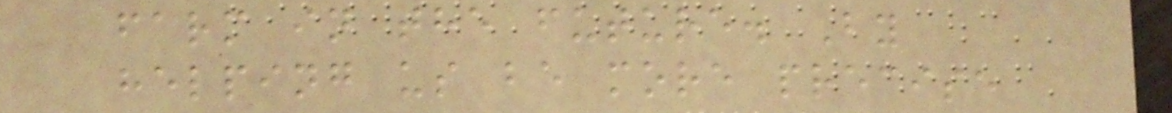farm in the future. By
helping us be more precise
